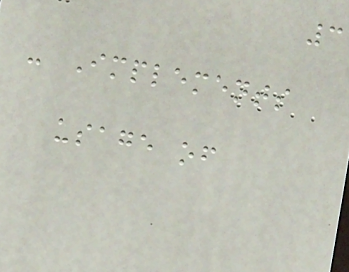3
- Implements
usage of
